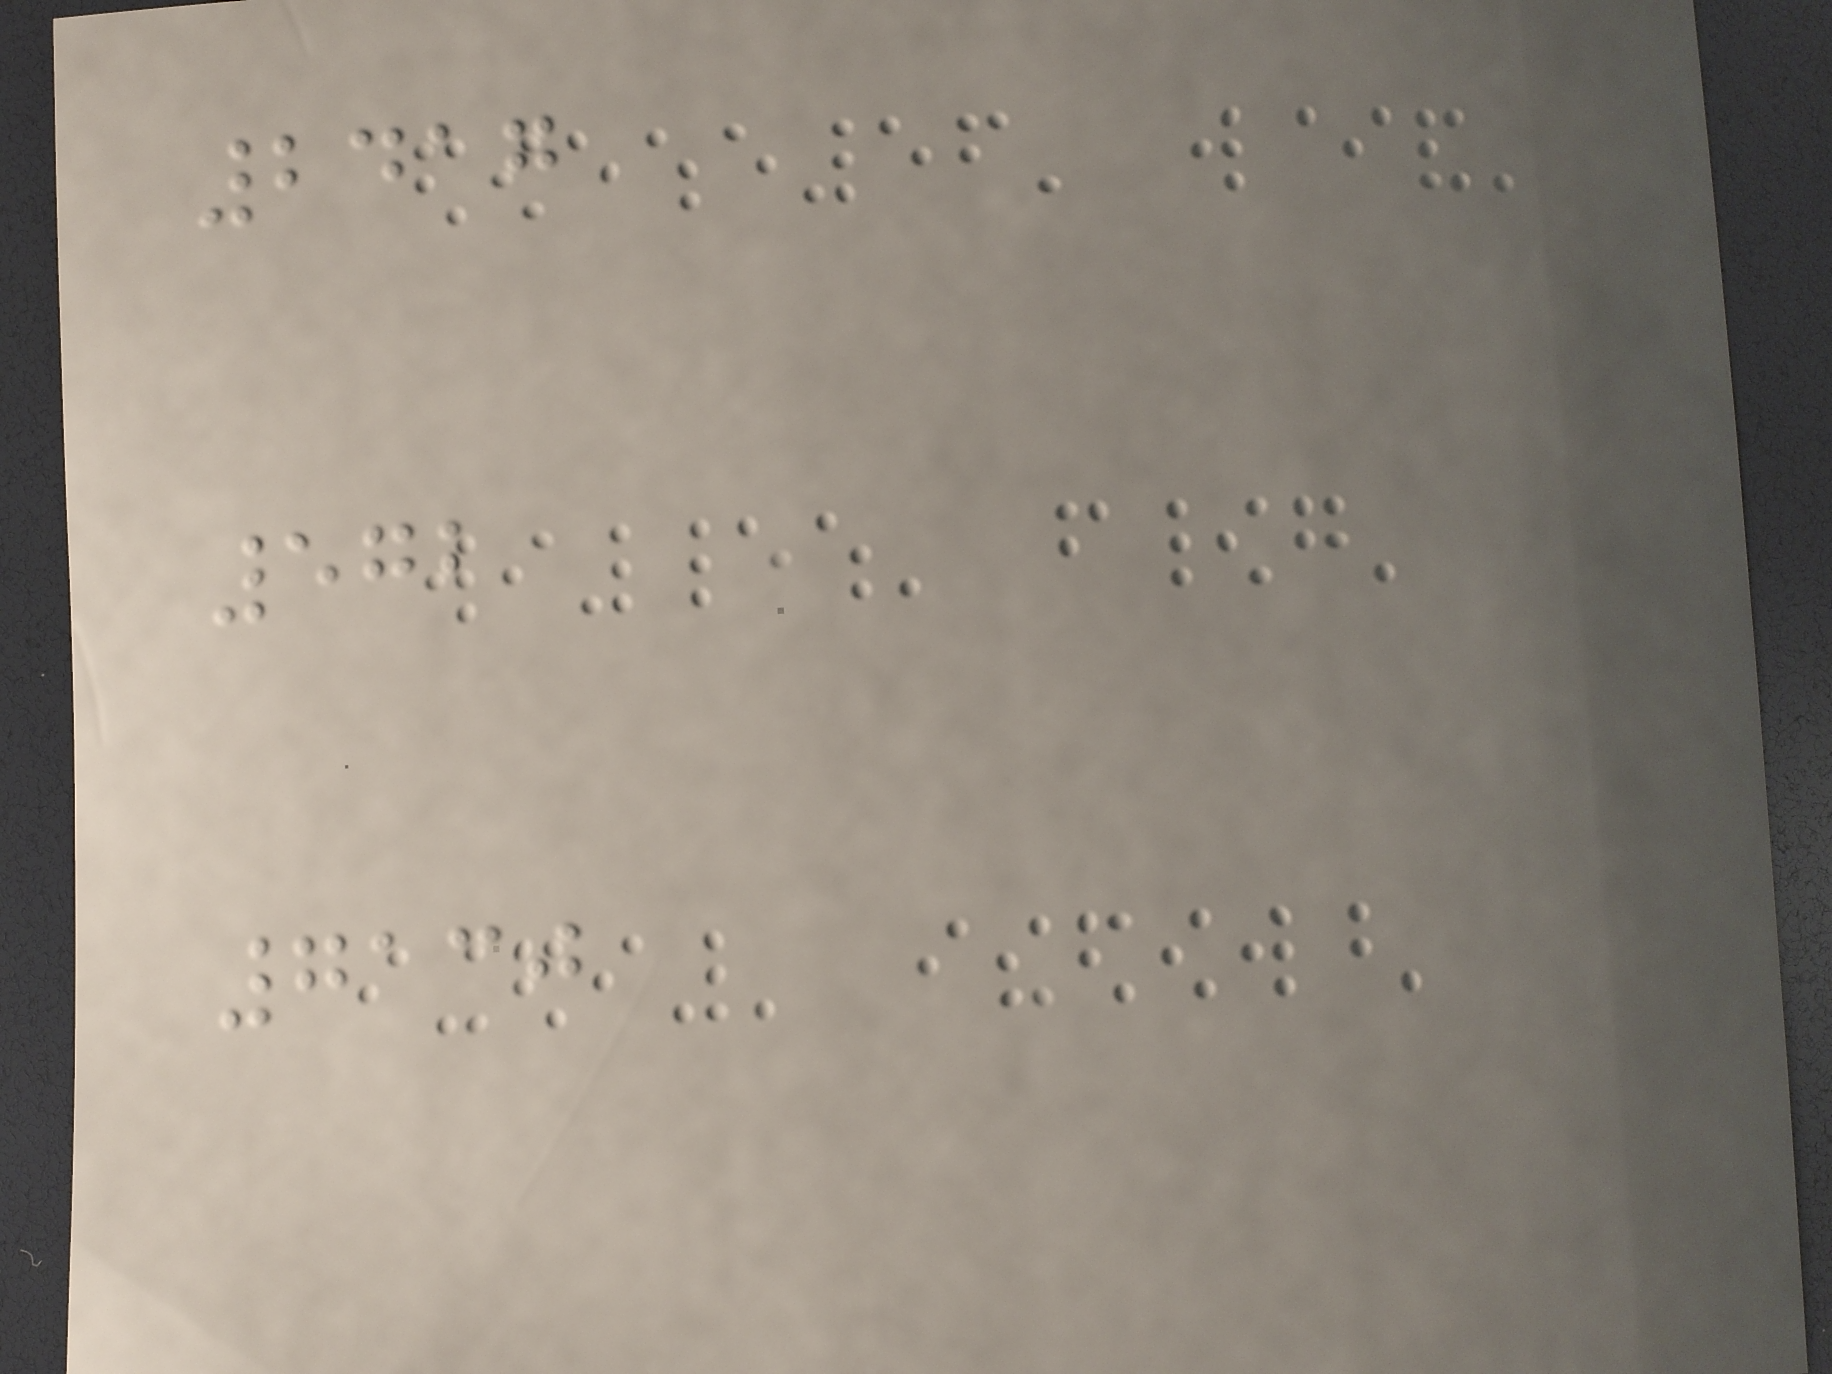2417
572
7130
